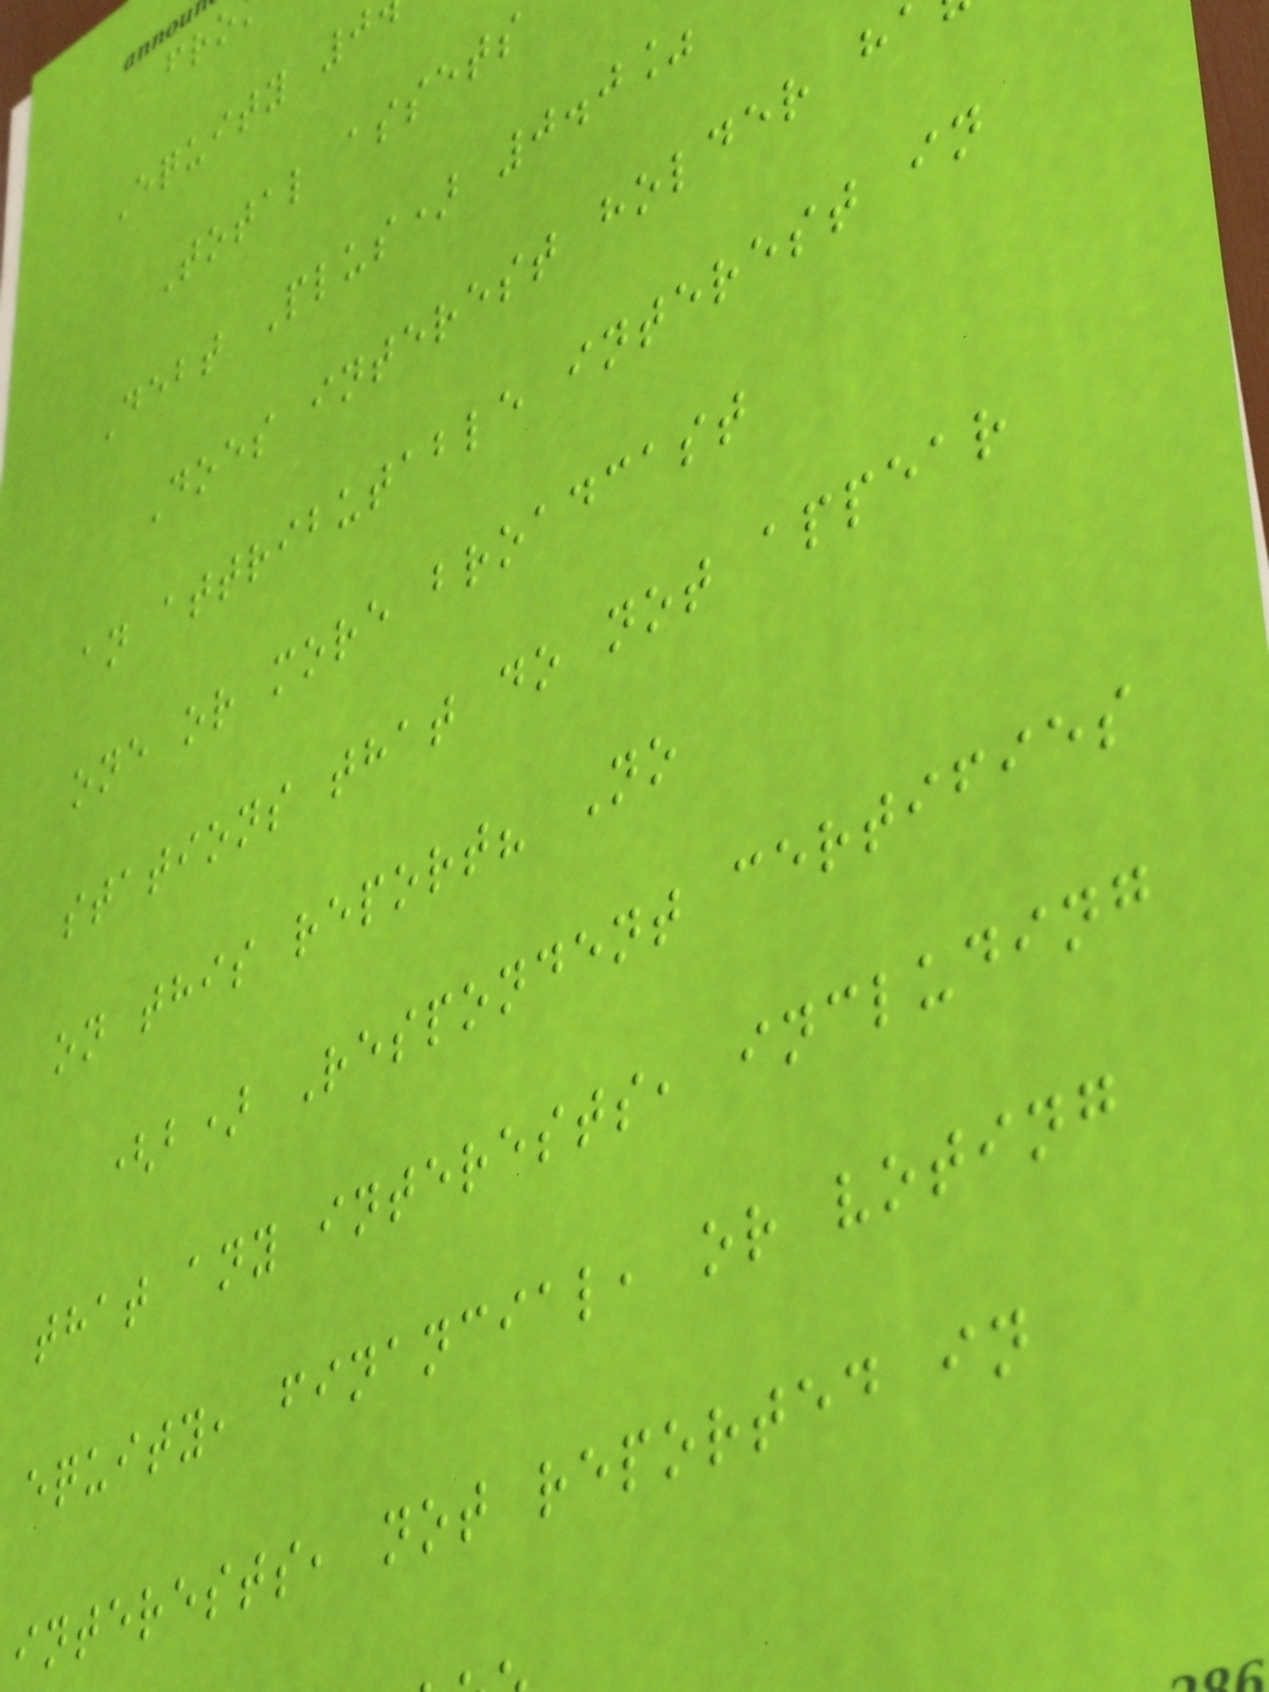Equity 0
Total assets
Debt Plus) 0.0%
Does interest holder h
an attributable interest in
one or more broadcast
stations that do not appear
on this report? No
(b) Respondent certifies
that any interests, including
equity, financial, or voting
interests, not reported in
